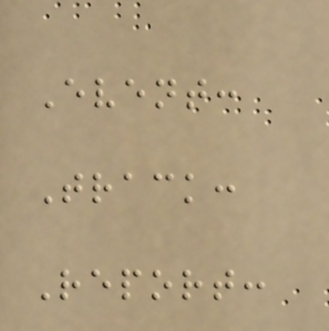Event:
Track:
Report:
